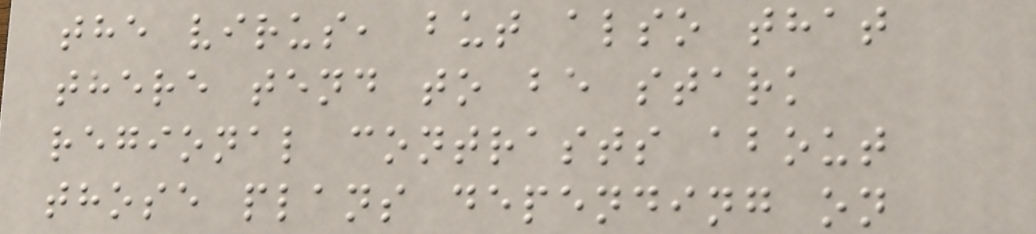the virus, but also that
there tend to be stark
regional contrasts about
those plans depending on
